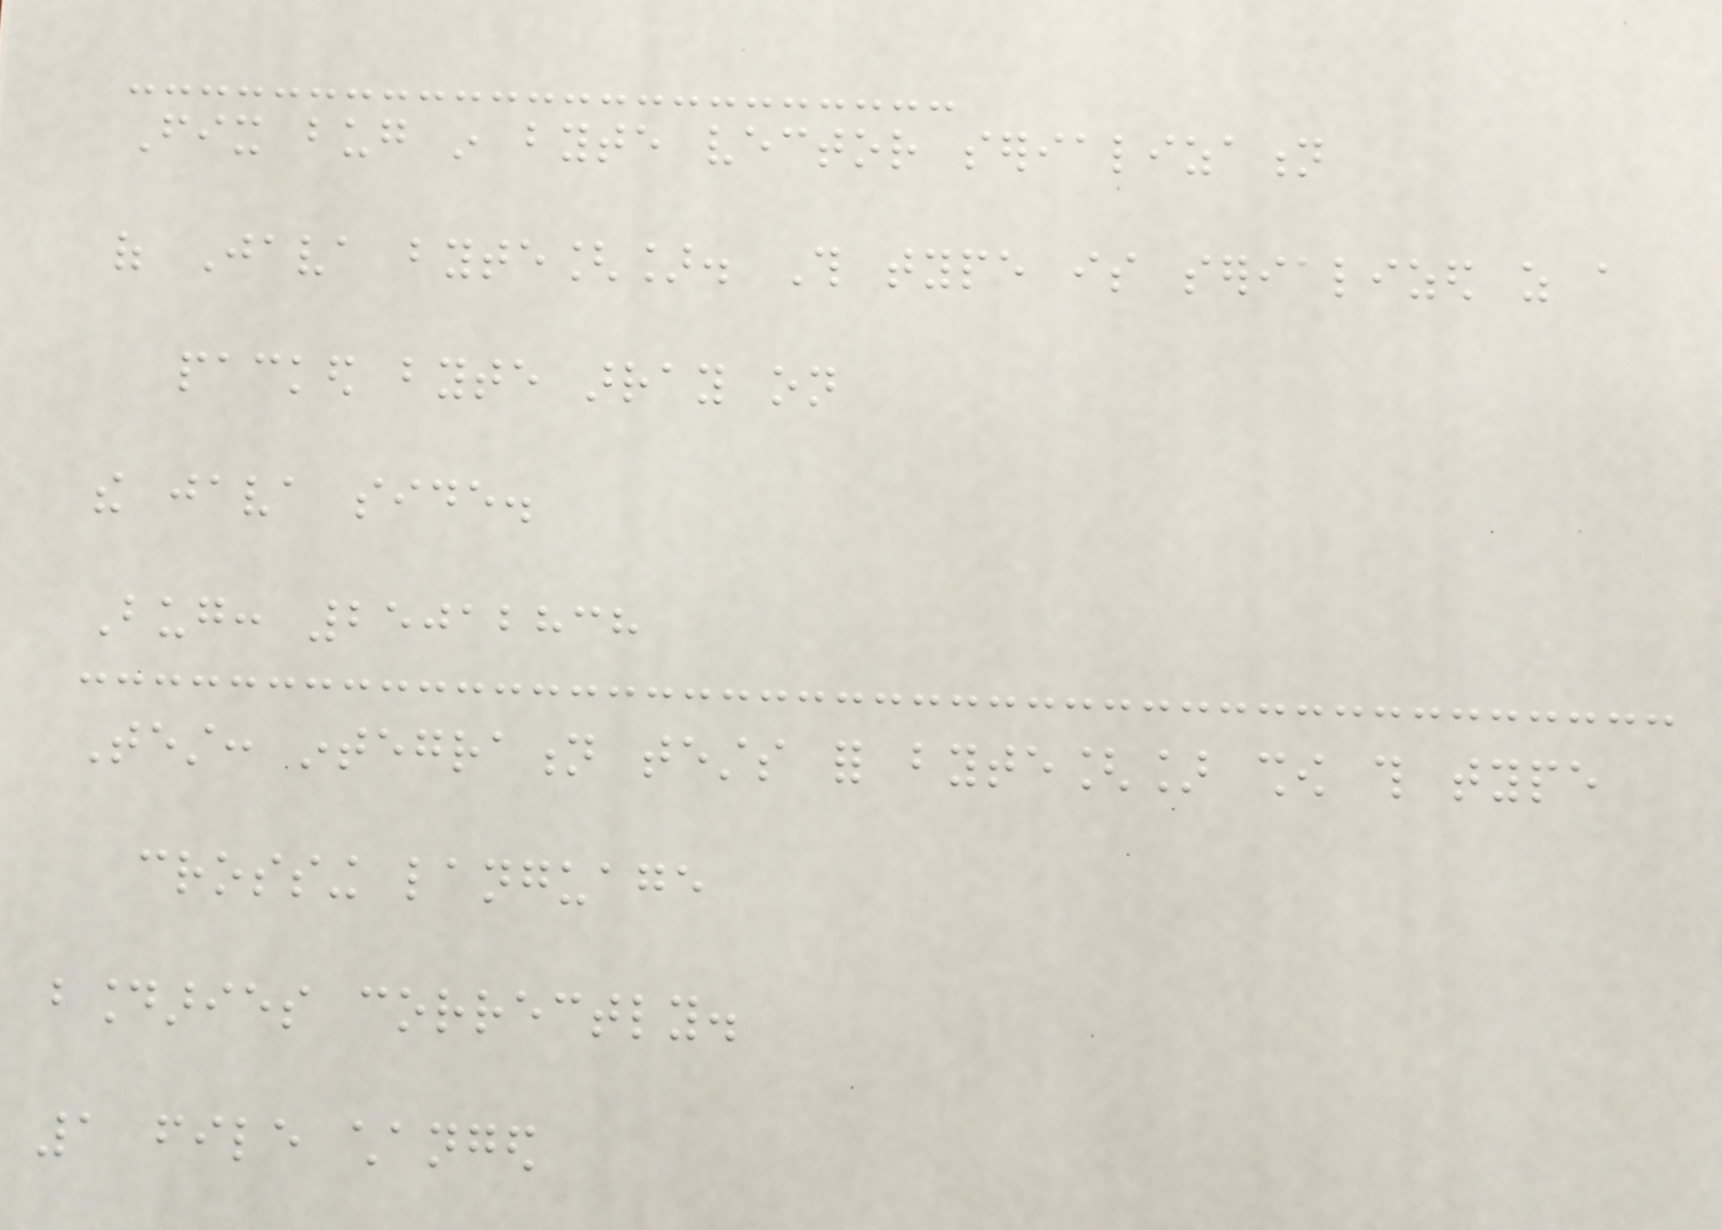Fix bug in byte vector serialization
of Java byte[]. This type is serialized as a
packed byte array on
the java side.
Bug: 25012838
Test: integration tests for byte[] show this type
crossing language
boundaries correctly.
1 file changed
